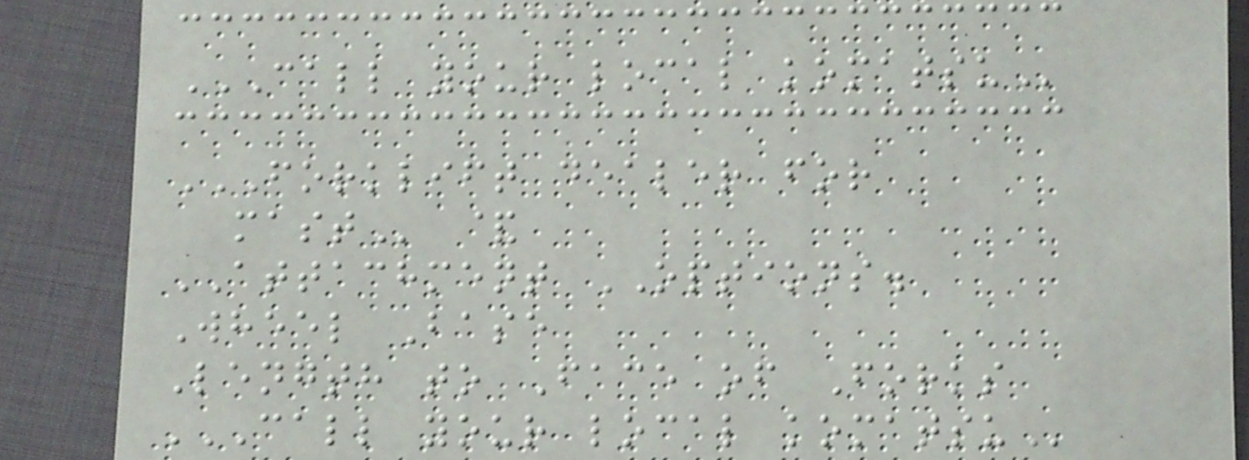CALL YOUR LOCAL KOMATSU
FORKLIFT DEALER FOR
MAST &
ATTACHMENT OPTIONS.
Wheel Base
Length to Face of Forks
CALL YOUR LOCAL KOMATSU
